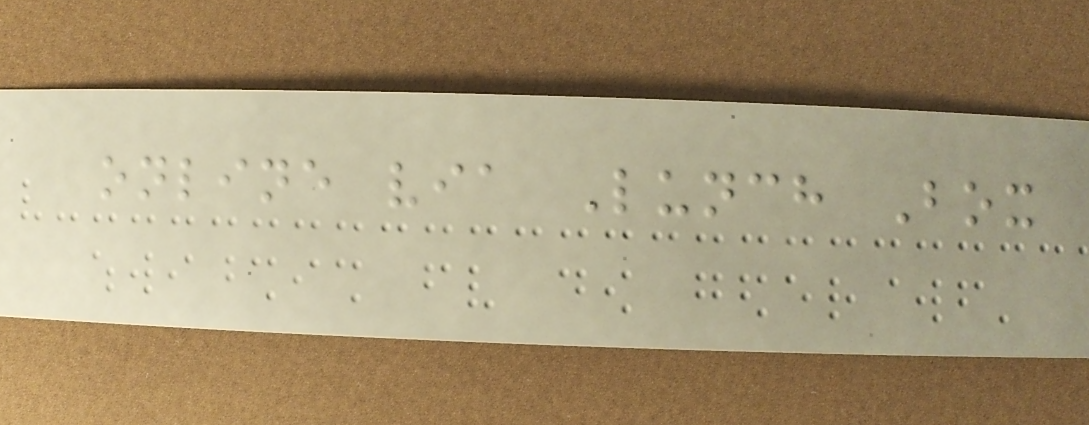online via Lunch Box
